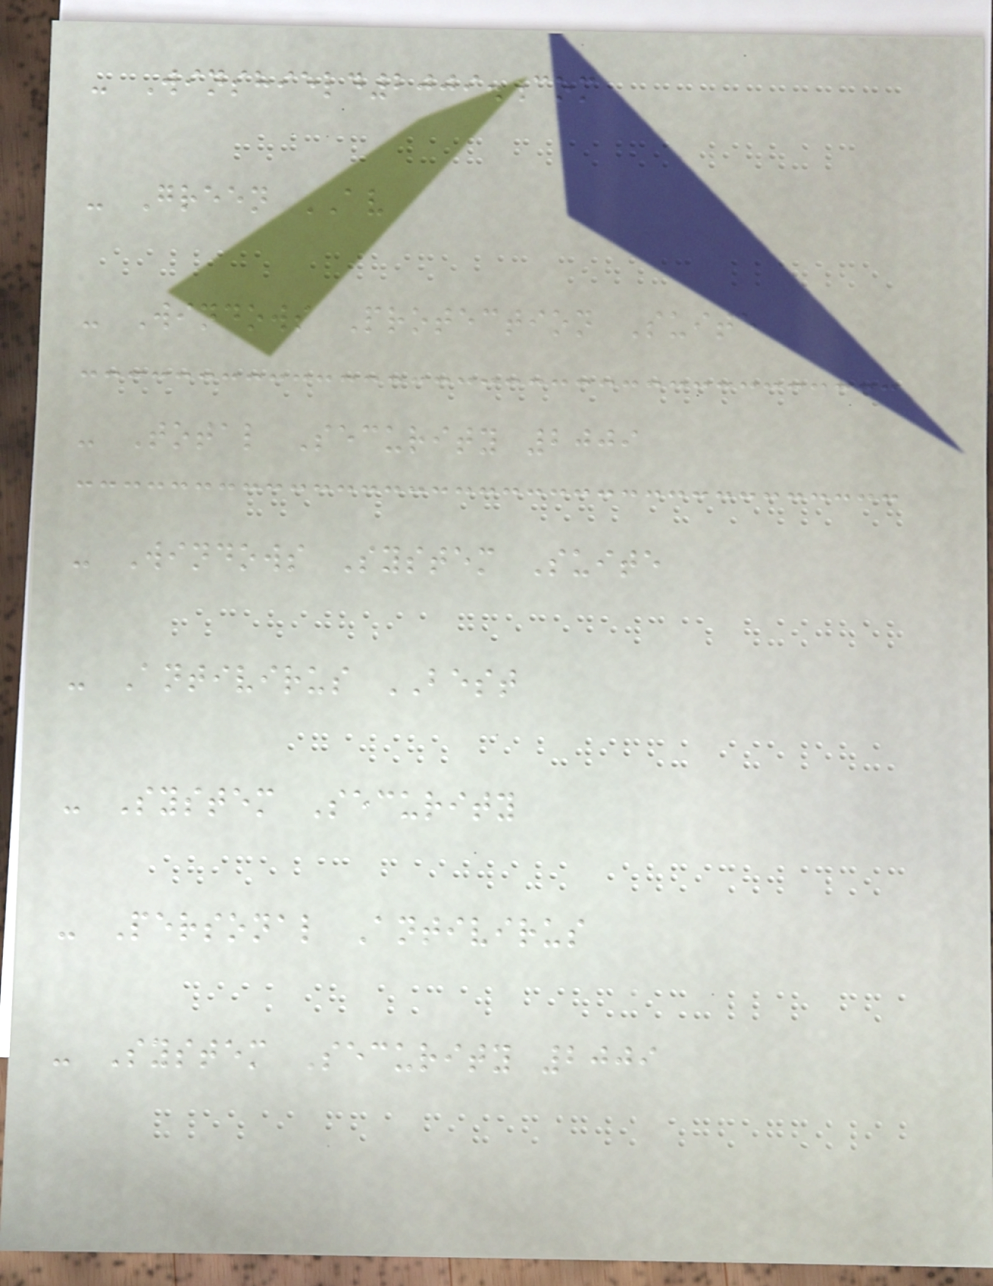- Winshield2009.com
- Green AV
- Windows Protection Suite
- Total Security 2009
- Windows System Suite
- Antivirus BEST
- System Security
- Personal Antivirus
- System Security 2009
